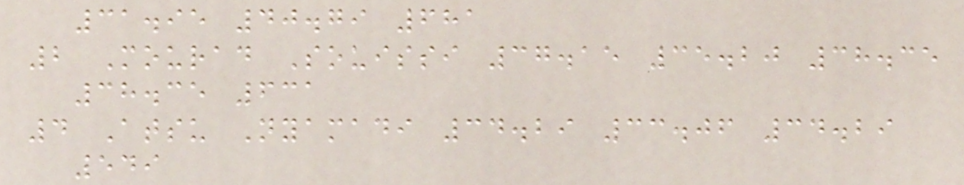31.95 40.79 681
2 Mourad Souissi 37.15 35.20 38.35
38.35 631
4 Atsu Nyamadi 34.29 33.06 34.29
549
